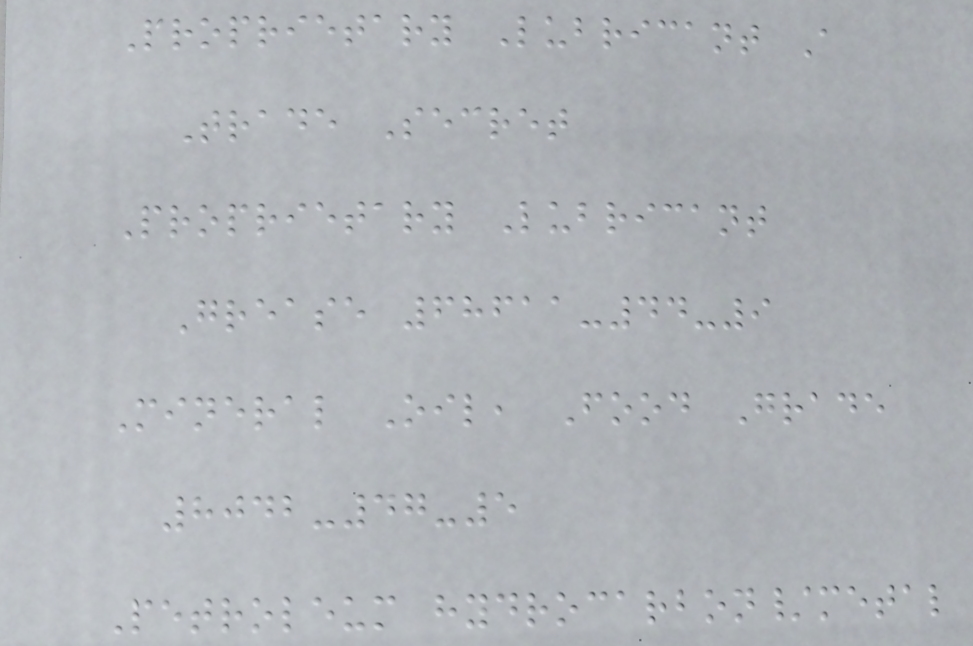Proprietary Lubricant A
Trade Secret
Proprietary Lubricant
Grease 68611-44-9
Mineral Oil, Food Grade
8042-47-5
Petroleum hydrocarbon/metal
